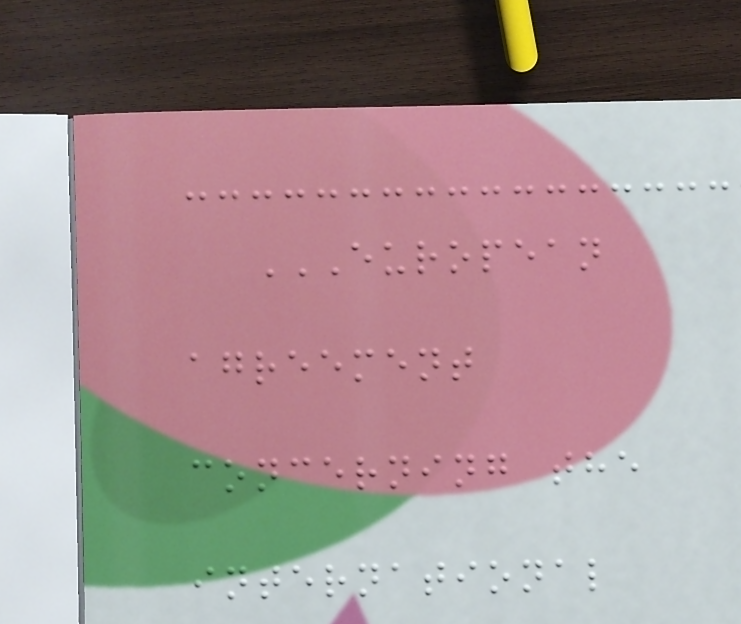EUROPEAN
AGREEMENT
CONCERNING THE
INTERNATIONAL
